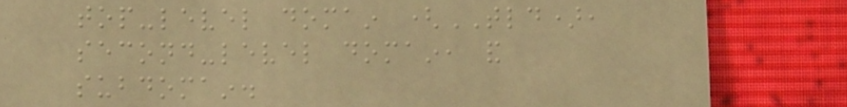top-level domain (TLD),
second-level domain, and
subdomain.
